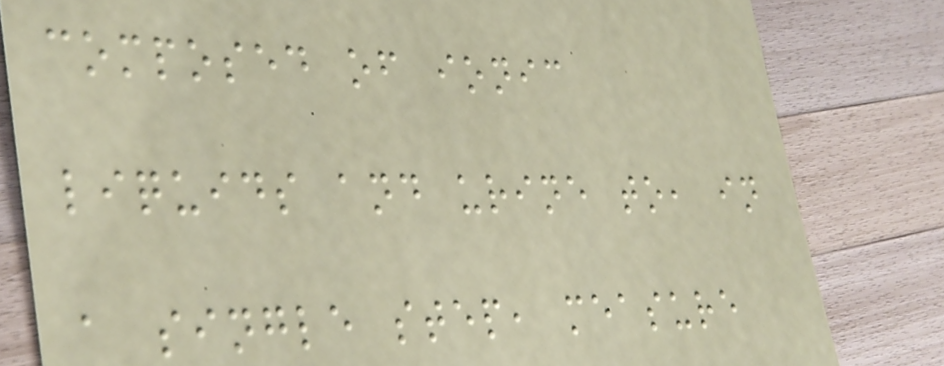composed of ionic
liquids and urine to, in
a single step, measure
